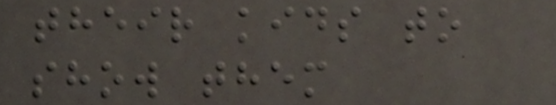their kids to
show them
